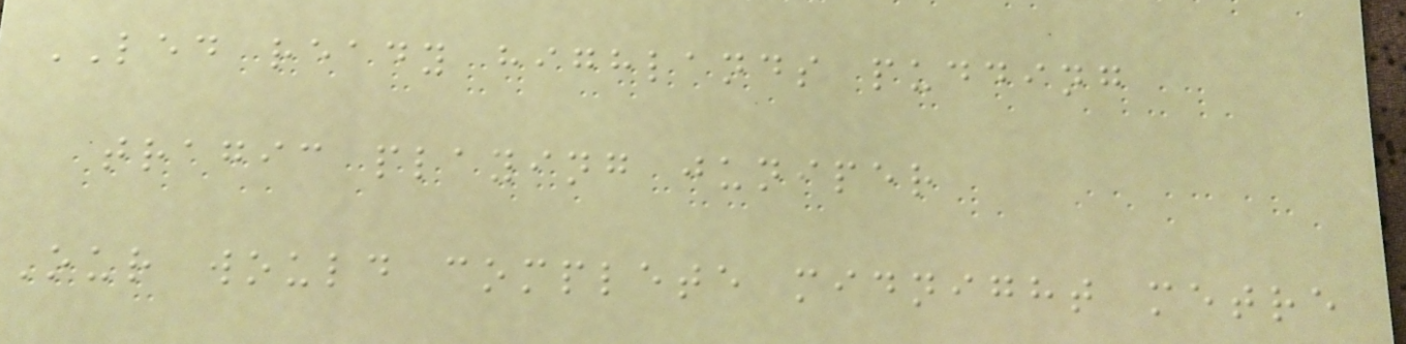LED ready highlands pudding
tragic playing juniper
Our would complete midnight metre
